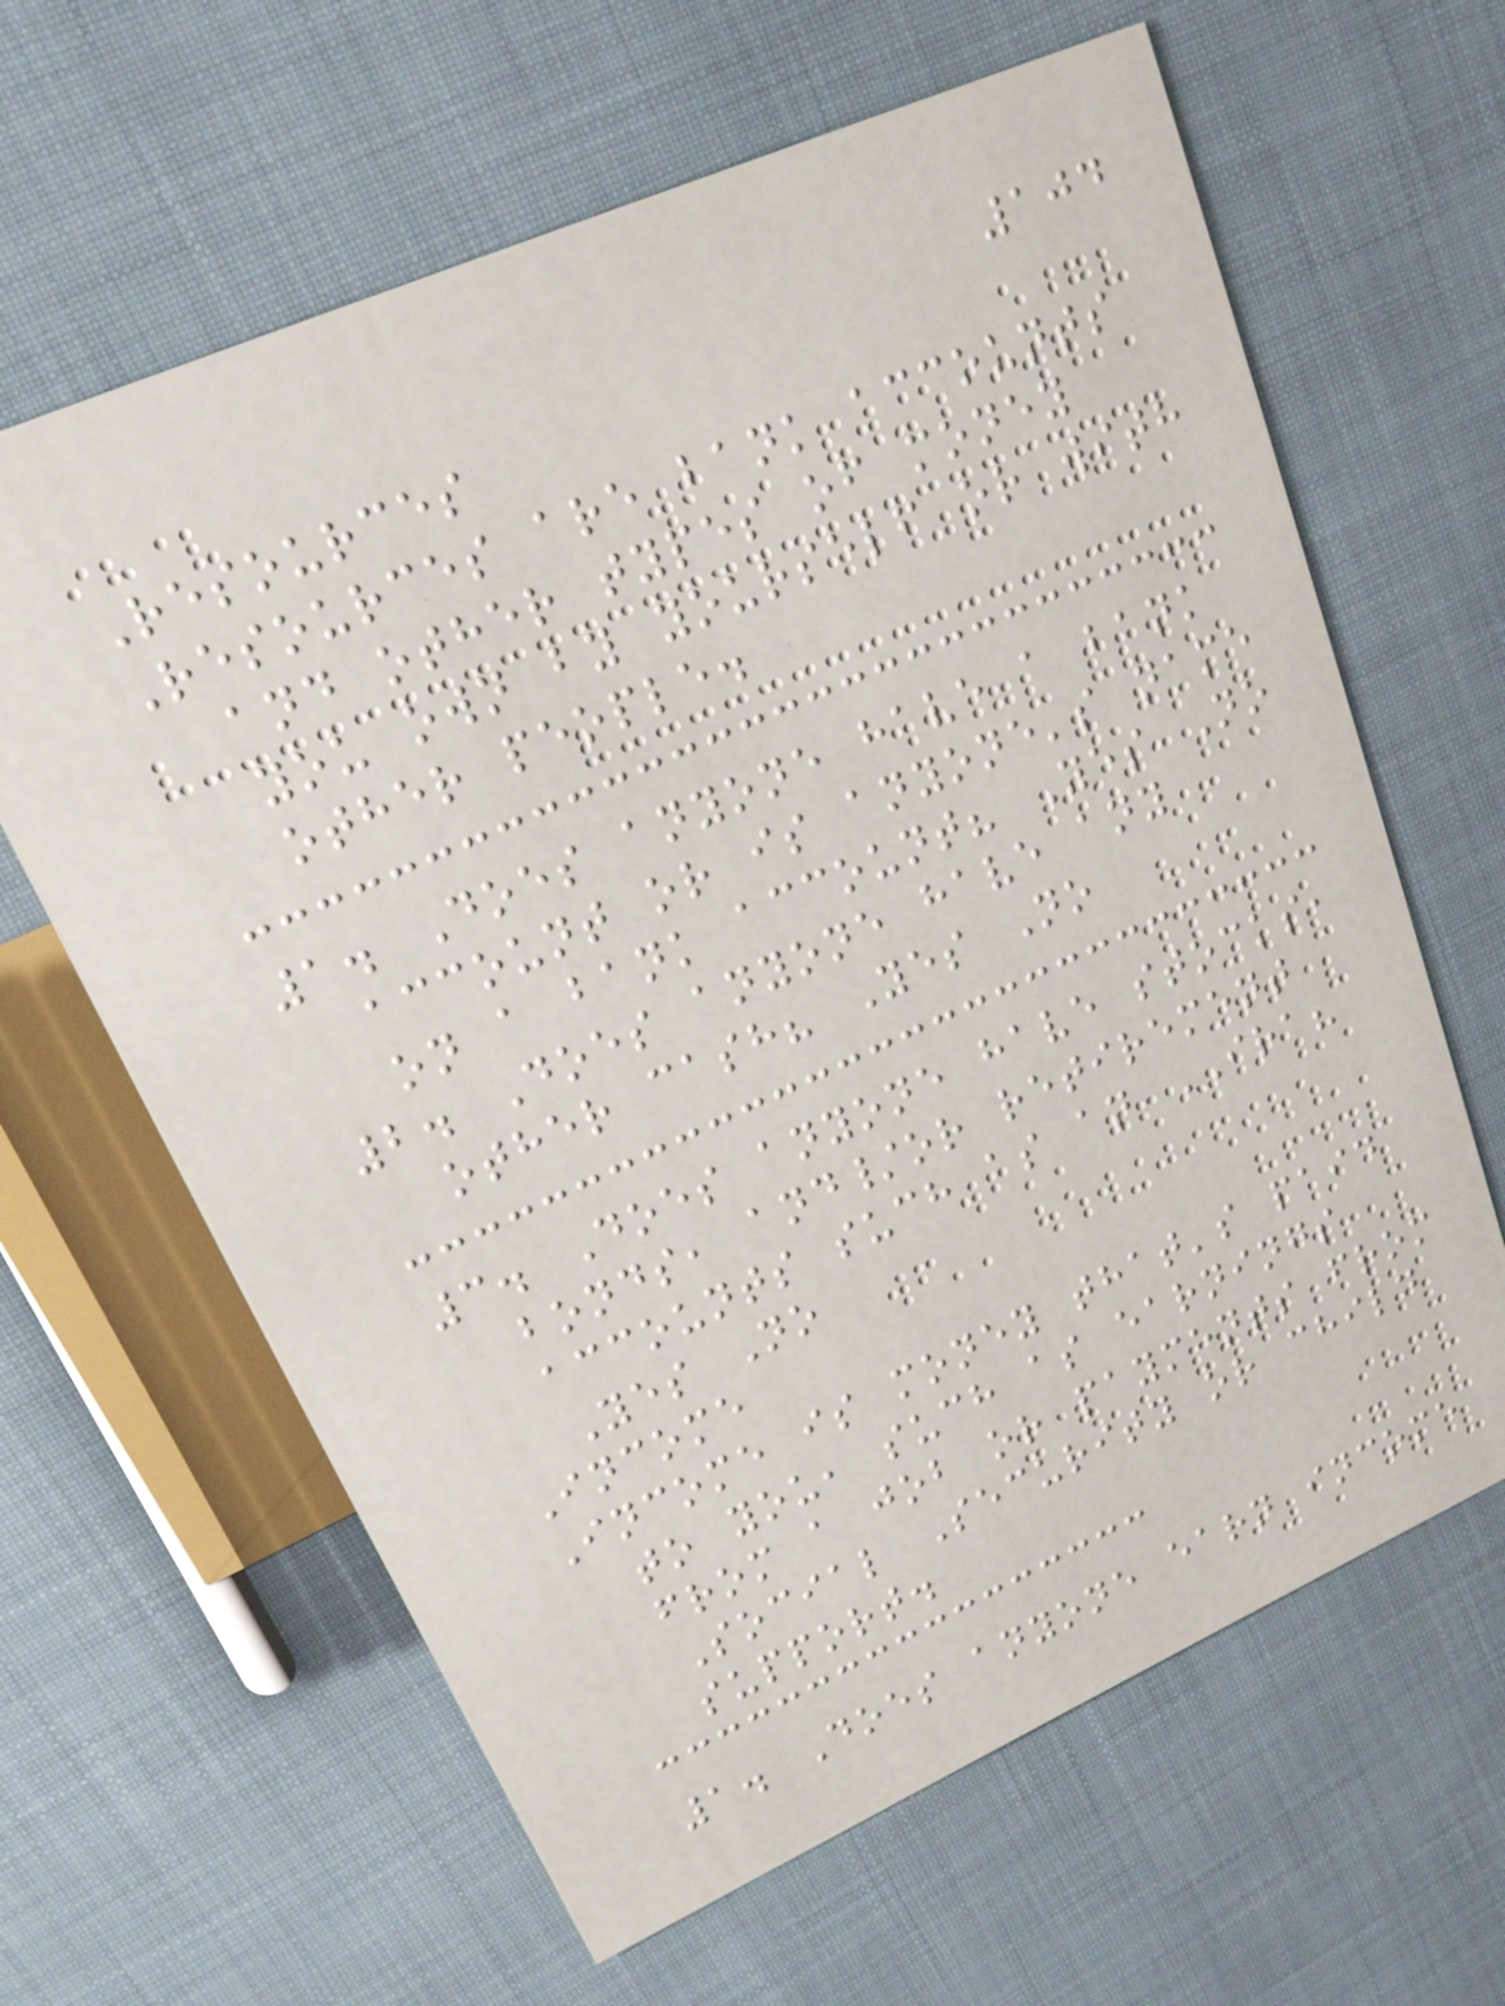104
Resources
Resources are bank accounts
and other types of money
you own by yourself or with
other people.
1. Does anyone have a bank
account or is anyone's name
on a bank account? Yes No
2. Does anyone have any
other cash? Yes No
3. Does anyone have stocks,
bonds, and/or retirement
accounts such as an IRA?
Yes No
Income
Income is money that's paid
to you, such as earnings
from a job or payments from
Social Security or child
support.
1. Does anyone earn income
